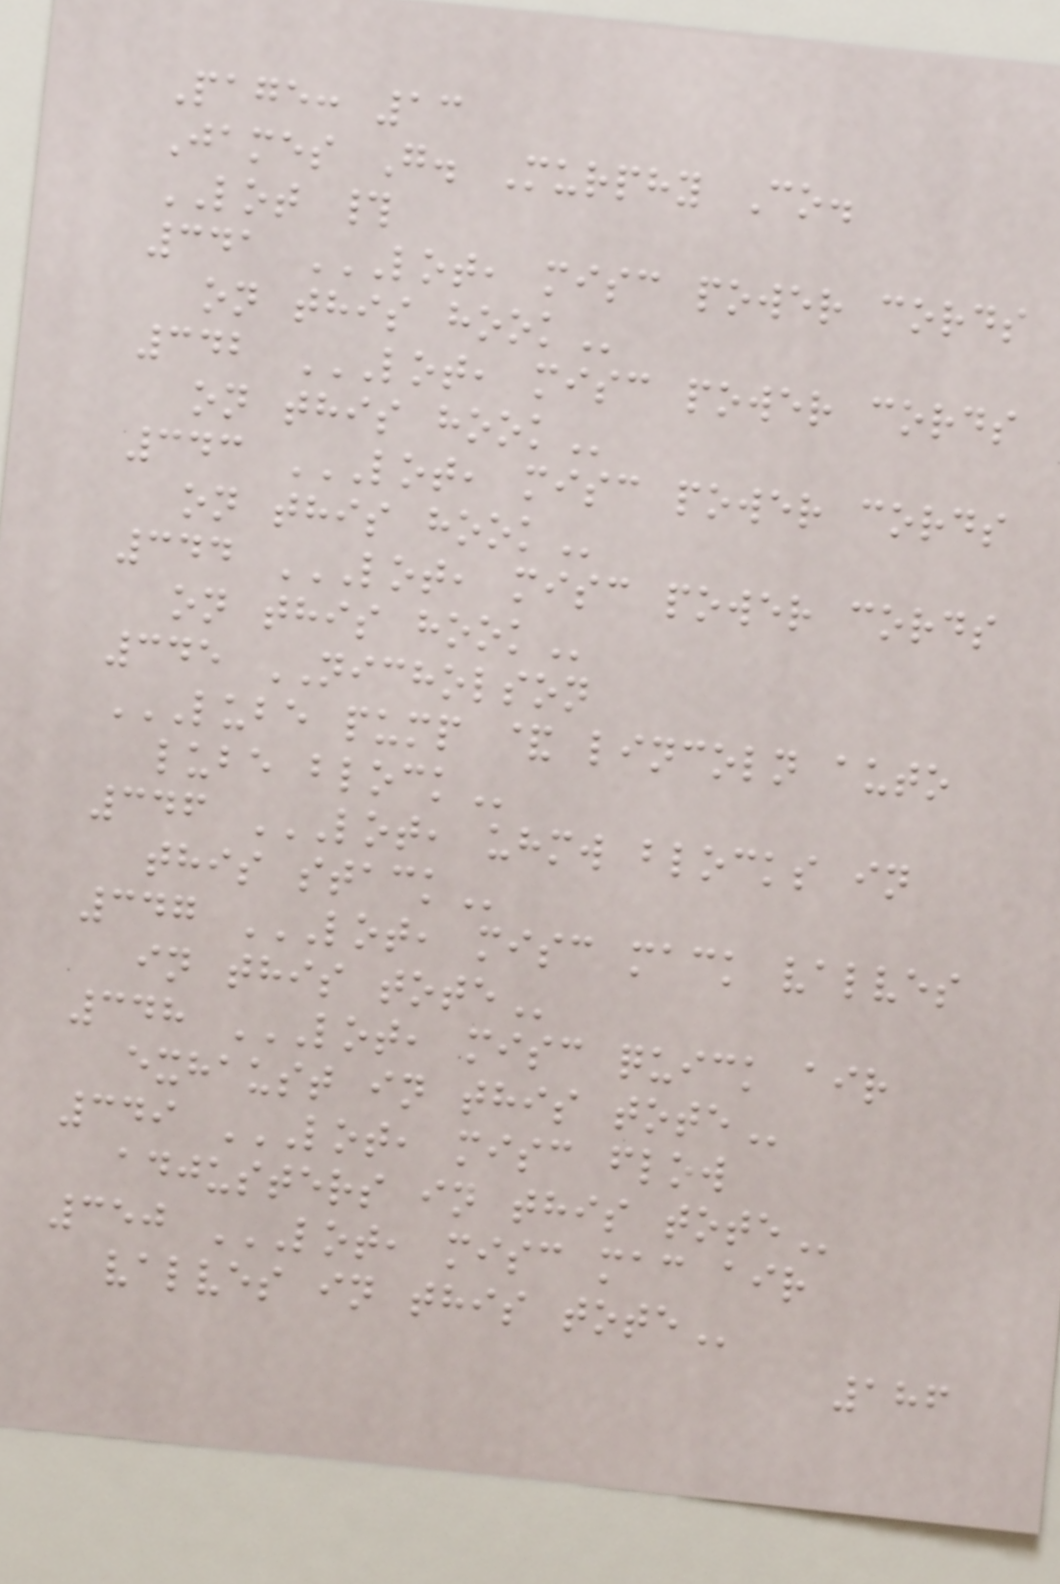Page: 13
James G. Murphy Co.
LOT #
341 LOT, MISC POWER CORDS
ON THIS HOOK
342 LOT, MISC POWER CORDS
ON THIS HOOK
343 LOT, MISC POWER CORDS
ON THIS HOOK
344 LOT, MISC POWER CORDS
ON THIS HOOK
345 NICHOLSON
LUBE PUMP & LINCOLN AUTO
LUBE BLOCK
346 LOT, UHMW BLOCKS IN
THIS STACK
347 LOT, MISC MACK VALVES
IN THIS TOTE
348 LOT, MISC QUICK AIR
EXHAUST IN THIS TOTE
349 LOT, MISC FLOW
ADJUSTERS IN THIS TOTE
350 LOT, MISC MAC AIR
VALVES IN THIS TOTE
186
